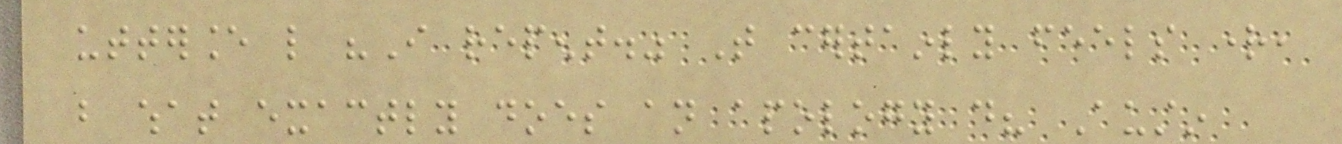utterance like "I repent." That certainly feels right,
but what exactly does an apology do? Austin
